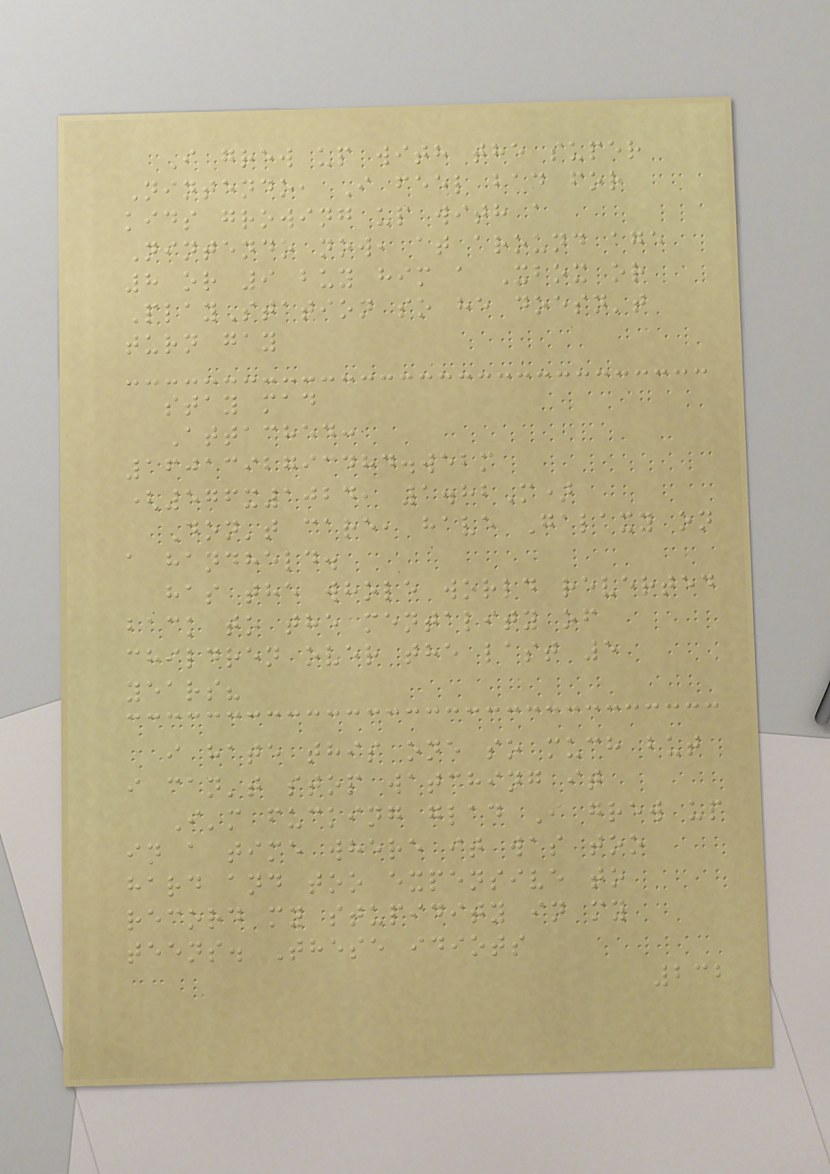I grew up with the super
Nintendo, I feel bad for
kids growing up with a
Nintendo now, at around age
8 or 9 buy him a Xbox or
PlayStation so he doesn't
turn gay
stay mad
Attached:
1601392793484.webm
(576x1024, 1.82M)
Don't care, have Galaxy on
a handheld.
has the whole world reverted
back to the mentality of
children over the last 5
years?
i hate this one so much but
i can't stop watching it
I'm fucking glad I grew up
in a time where it was too
hard and too expensive to
record my stupidity in my
teens. These idiots
232
